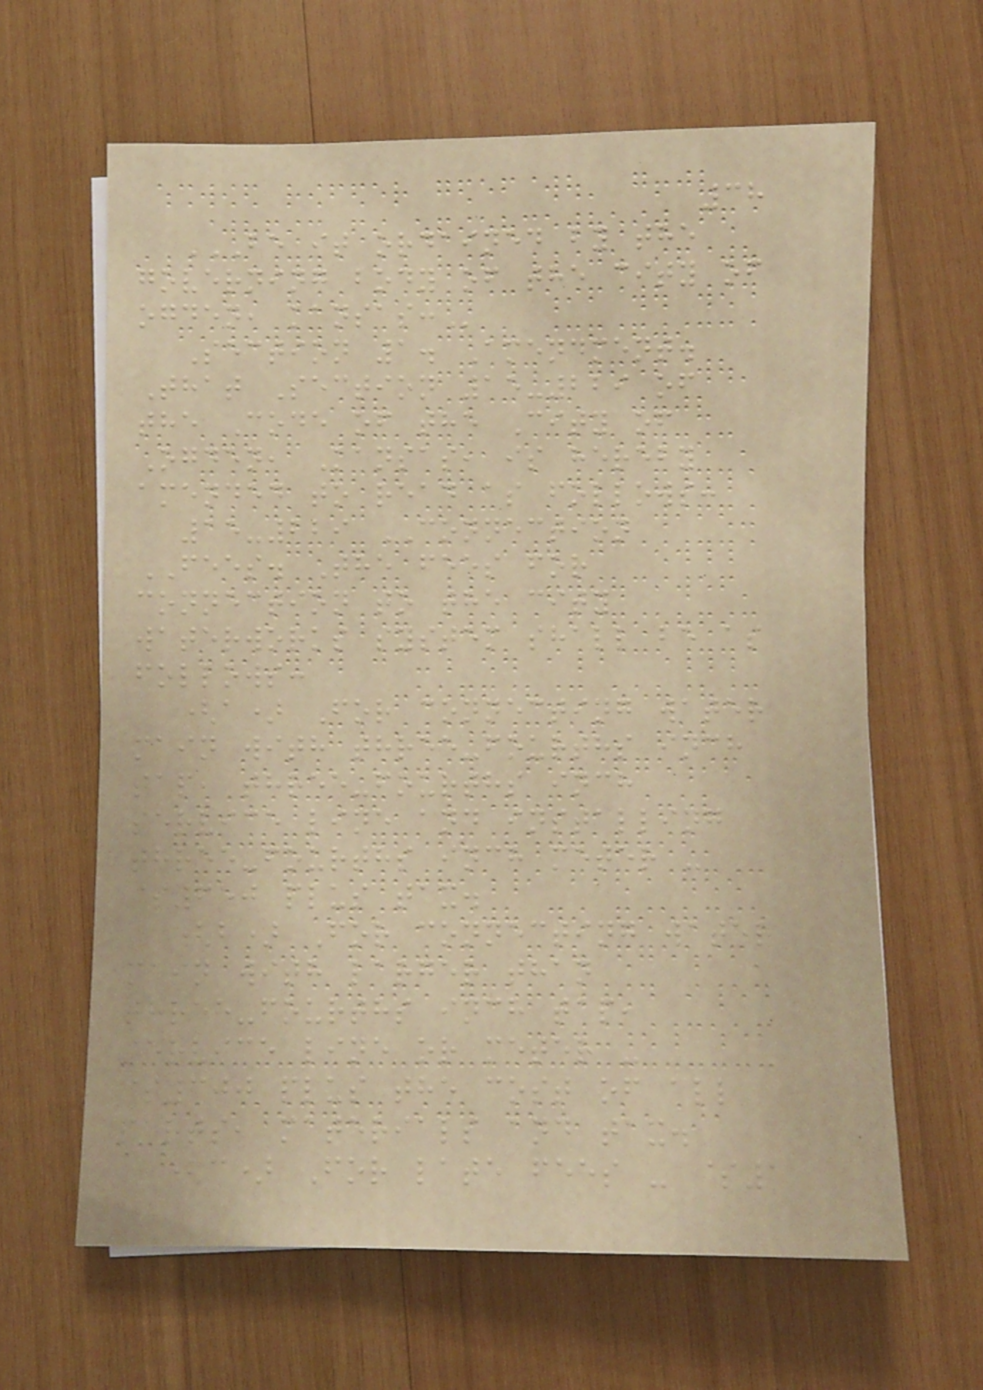38
BE IT ORDAINED BY THE
GOVERNING BODY OF THE CITY OF
OGDEN, KANSAS:
Section 1. Amendment.
That Section 15-229 of
the Code of the City of
Ogden, Kansas, is hereby
amended to read as follows:
15-229 CONNECTION
FEES. The fees for
connection to the city
waterworks system shall be as
follows:
(a) For connecting water
main with three-fourths inch
tap, three-fourths inch
service line and installing
three-fourths inch meter -
$650 plus tax.
(b) For connecting water
main with larger than
three-fourths inch tap,
service line or meter -
$300 plus the cost of all
parts, materials and tax.
(c) For late fees - $1
